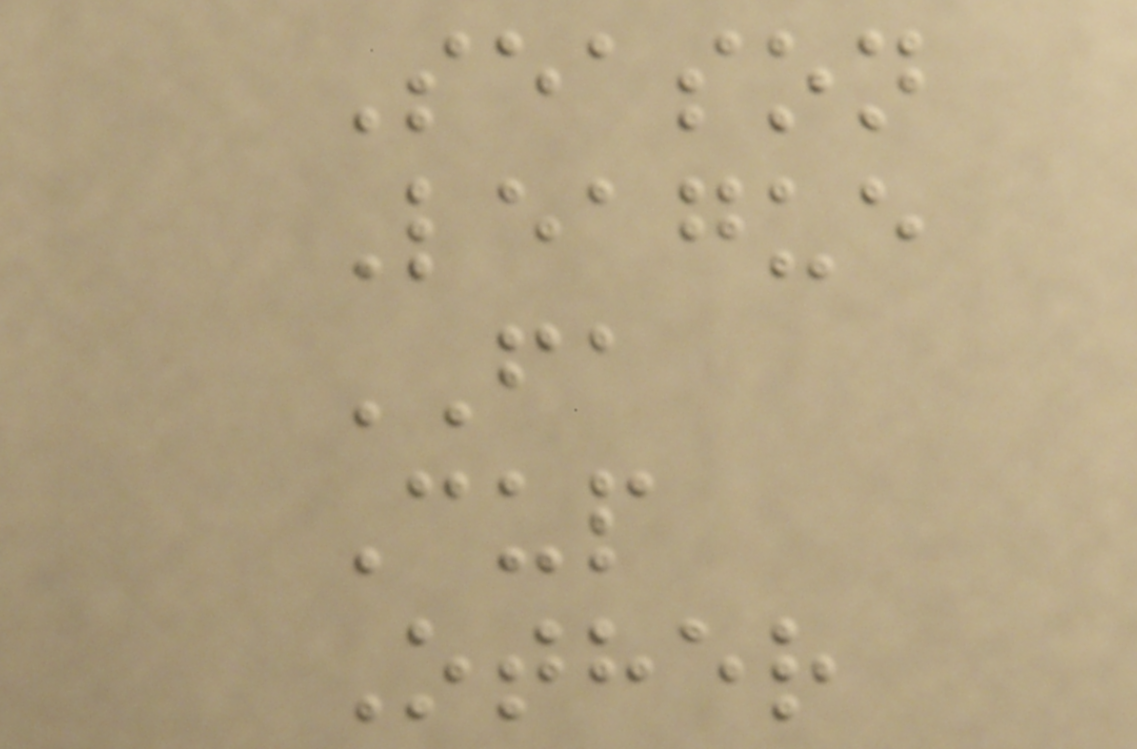Season
League
FA
Cup
Other
